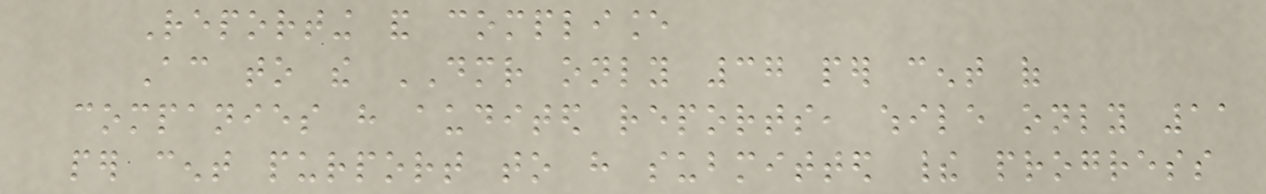Reporting and compliance
According to the DMR only 37 per cent of
companies have audited reports, while only 11
per cent purport to have submitted their progress
